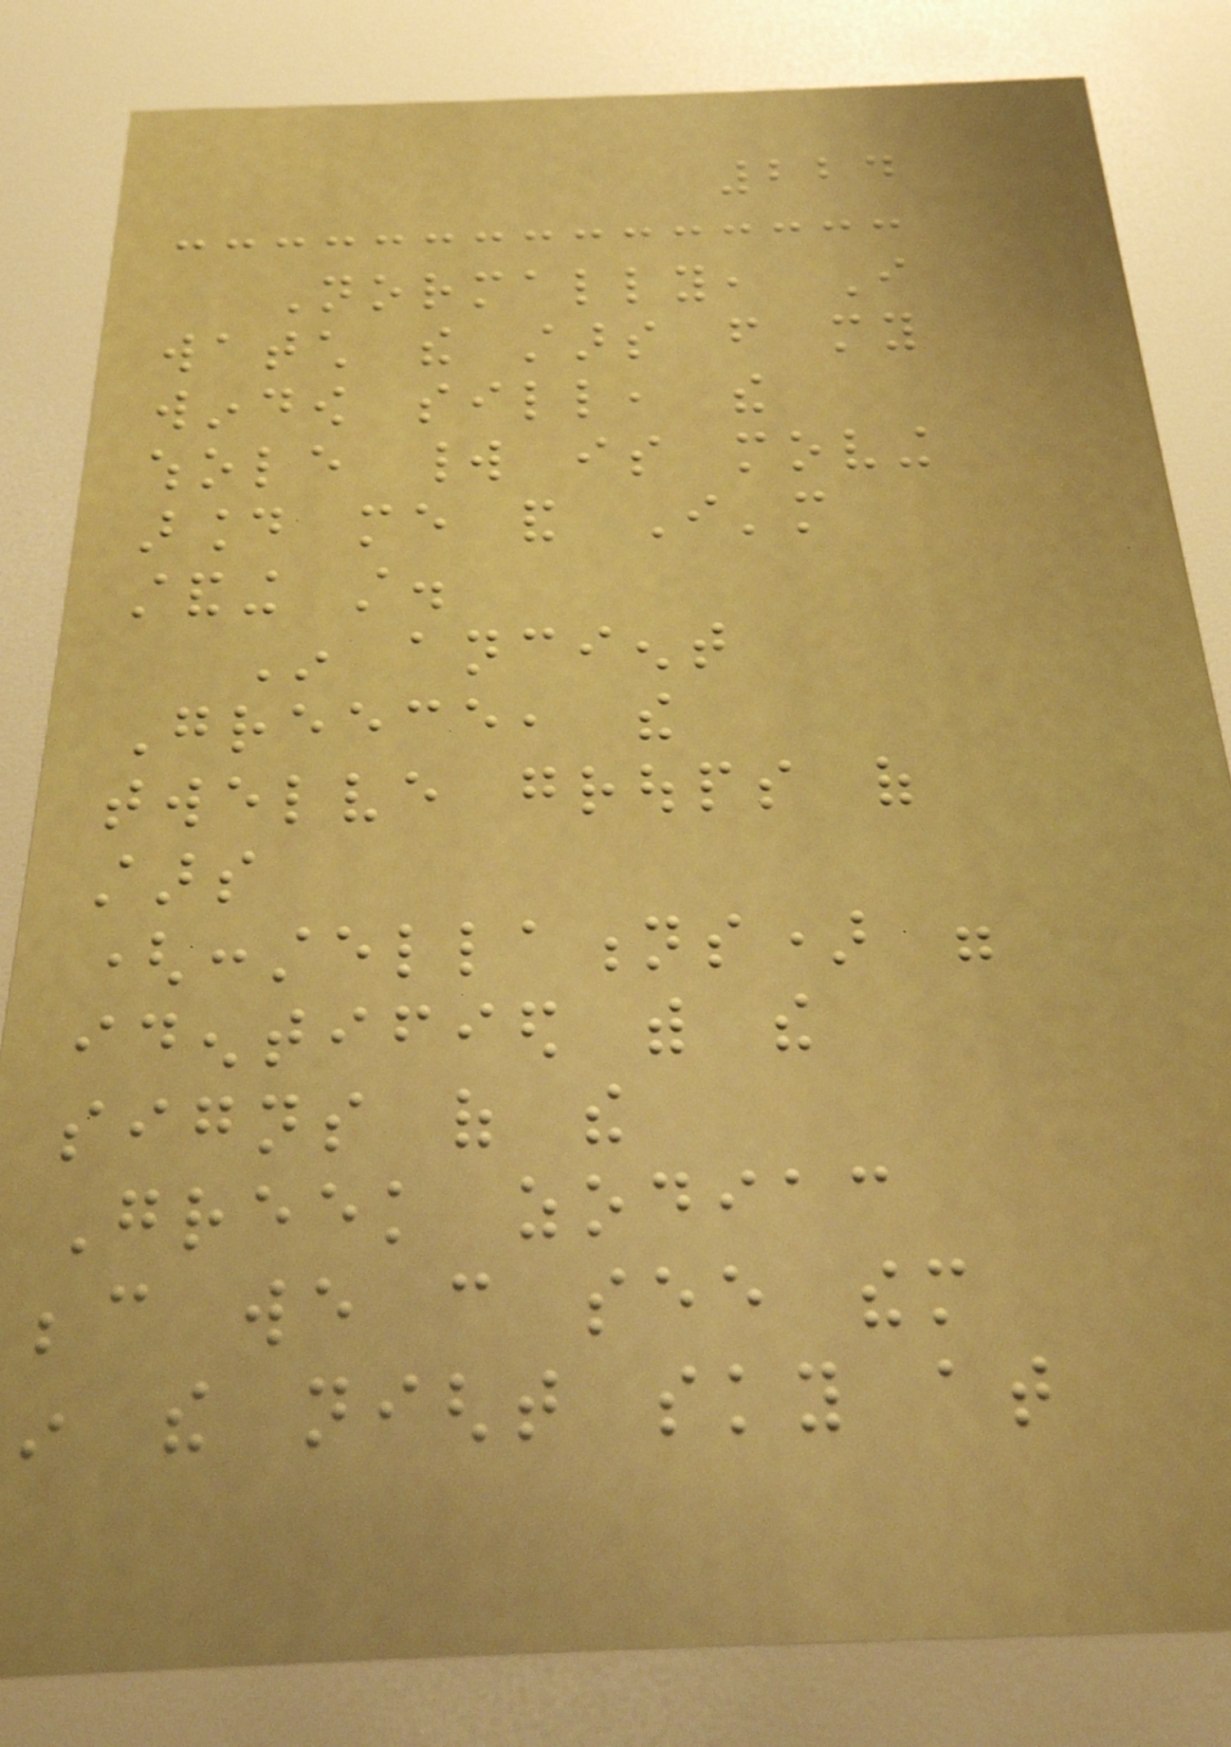224
Normally, I
watch the stars from my
window sill, the
whole world is moving
around me and I'm
standing still.
In ancient
Greece, the
twelve groups of
stars
(constellations) were
identified with the
signs of the
Greek zodiac
because we can see them
in the night sky at
